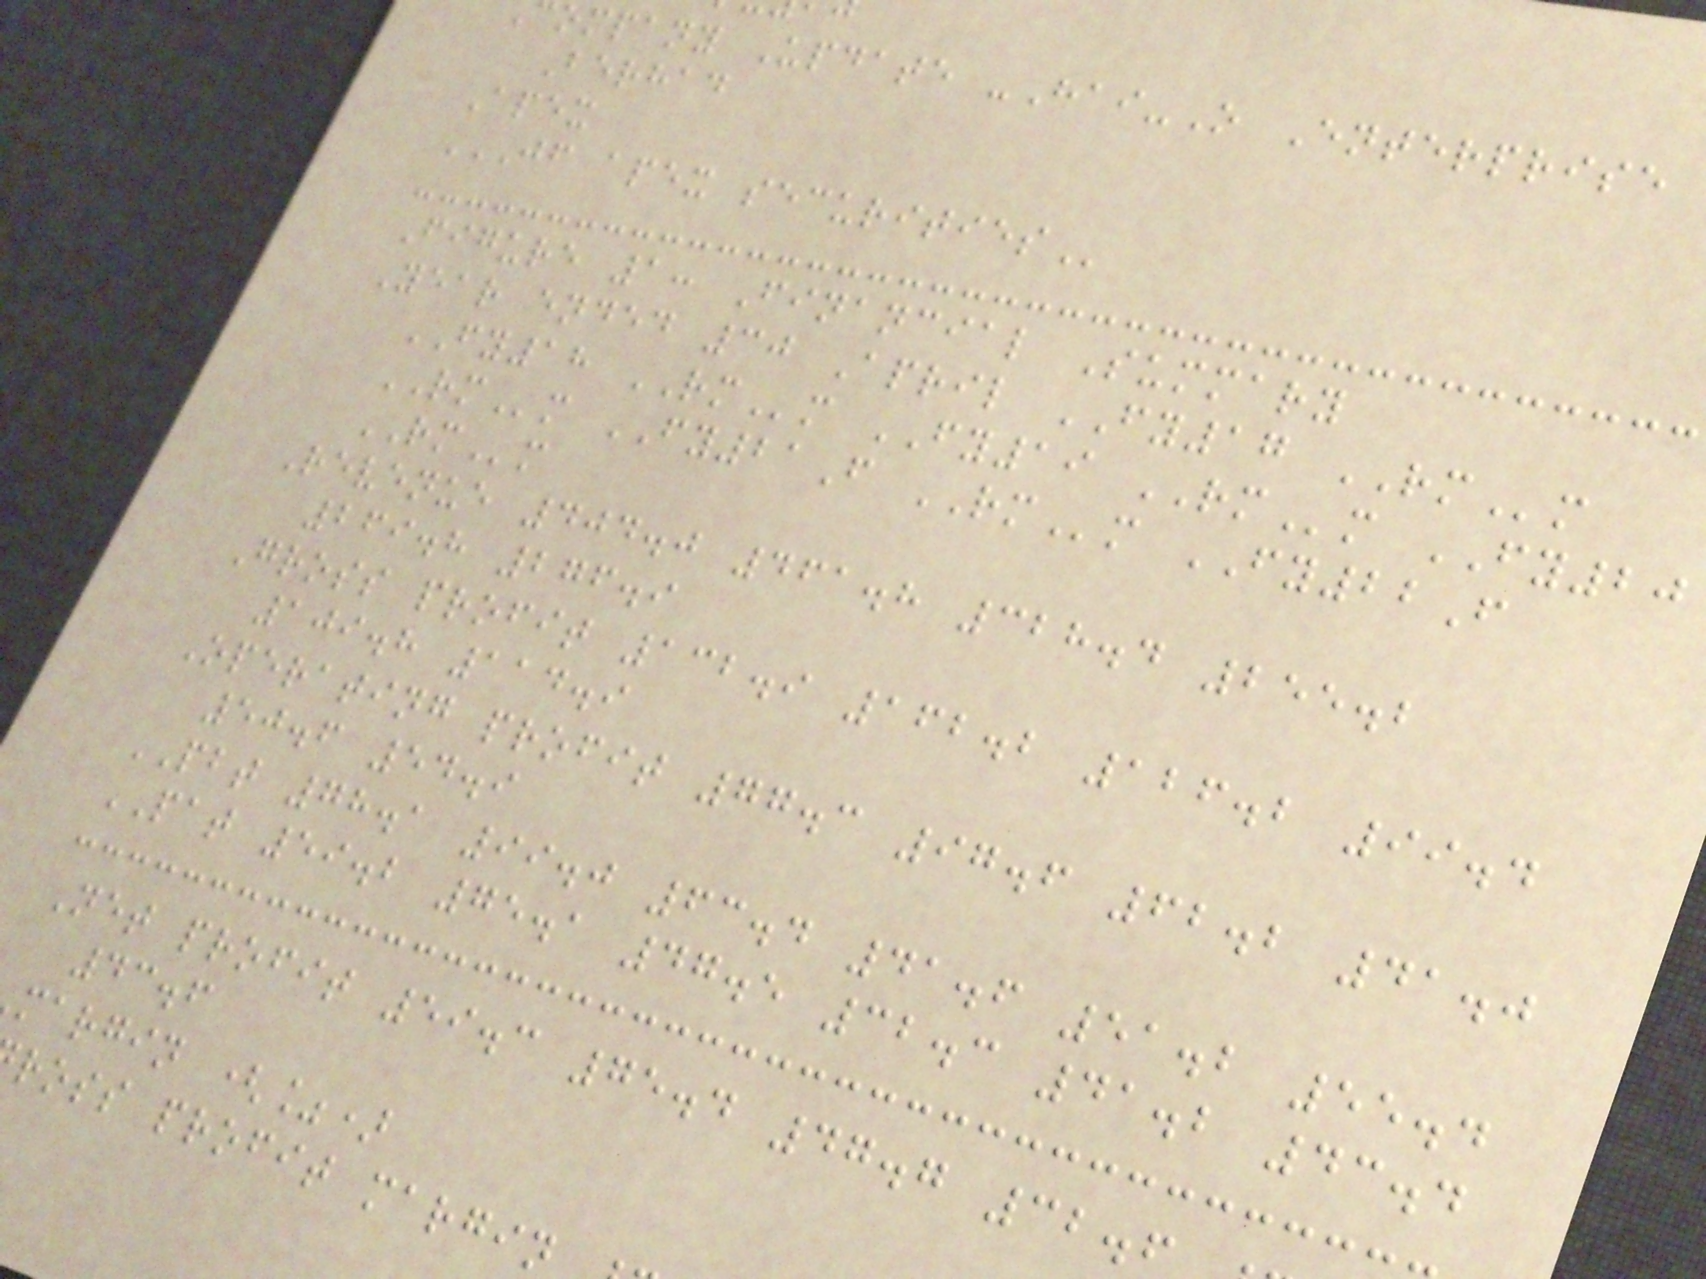ompany Update -Hai-O Enterprise
Berhad
Apex
JF APEX SECURITIES
Figure 1: Financial Summary
Year ended 30 April FY17 RMm
FY18 RMm FY19 RMm FY20
RMm FY21F RMm FY22F
RMm
Revenue 404.0 461.8 328.4 255.2
269.8 276.9
Gross profit 132.9 162.2 126.2 99.4
109.8 114.9
Operating profit 77.3 97.6 62.2 41.0
50.6 54.9
PBT 78.1 99.0 63.4 41.6 51.2 55.4
PAT 59.2 75.1 47.5 32.3 41.2 43.4
Net profit 59.3 75.4 47.7 32.6
43.6
margin (%)
ross profit margin
